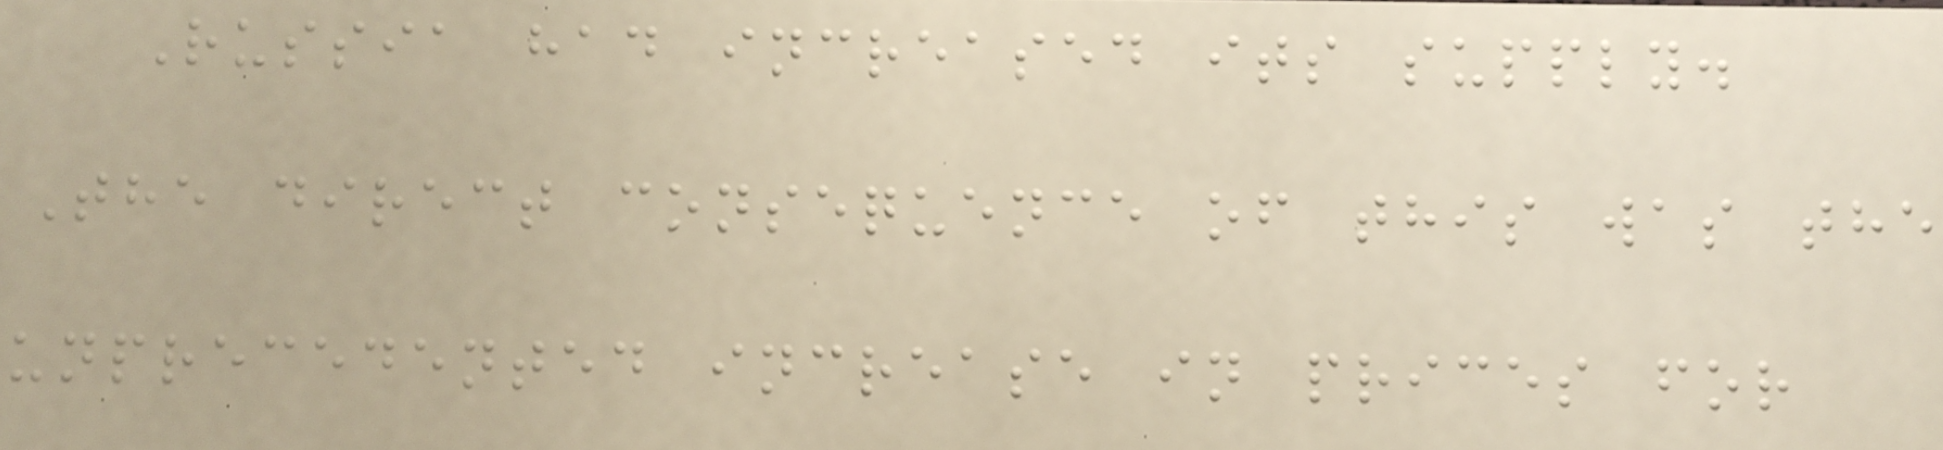Russia had increased its supply.
The direct consequence of this was the
unprecedented increase in prices for
